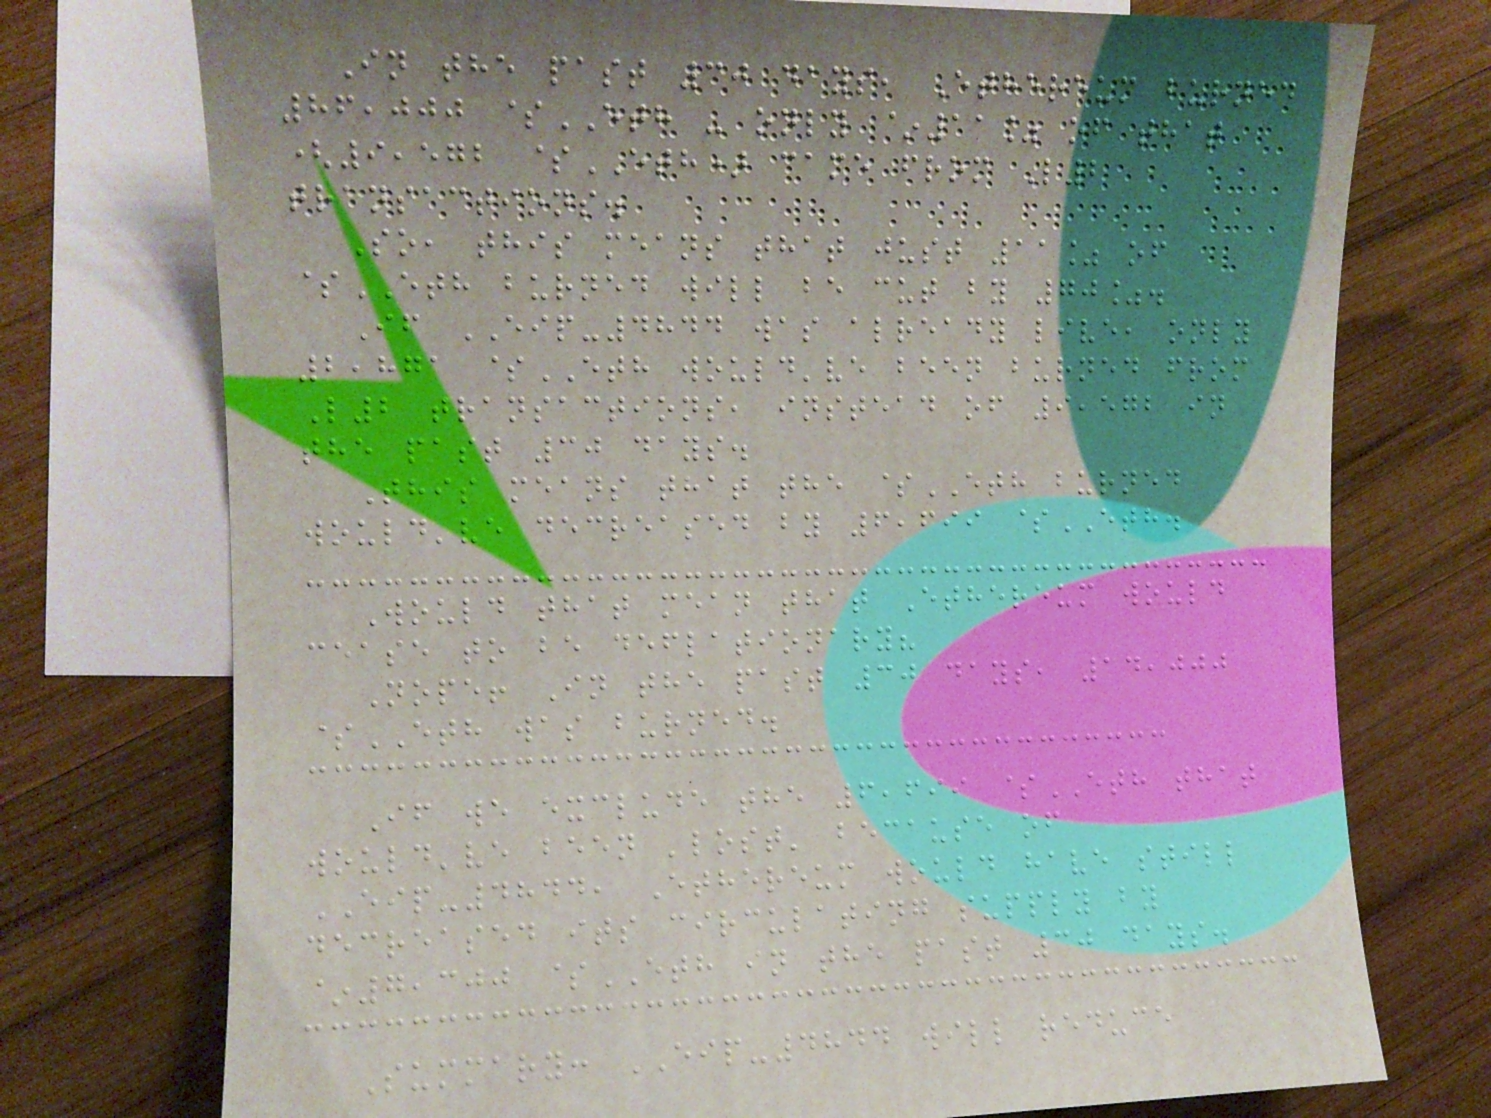In the past 30 days, Ethereum burned
86,000 $ETH - only ~11% of that
(9,572 $ETH) came from L2
transactions.
So, this means that just 11% of
$ETH burned will be cut by 70%.
If EIP-4844 was already live, only
2,871 $ETH would've been burned from
L2 transactions, instead of 9,572 in
the past 30 days.
This means that the $ETH burned
would've decreased by 6,699 $ETH.
Would that mean that Ethereum would
cease to be deflationary?
Nope! In the past 30 days, 14,000
$ETH was burned.
If we exclude the 6,699 $ETH that
would've been 'lost' because of
EIP-4844, Ethereum would have still
decreased its circulating supply by
~7,300 $ETH in the past 30 days.
Summary: EIP-4844 will reduce
